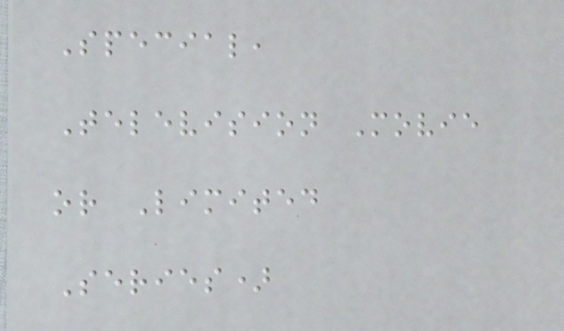Special,
Television Movie
or Limited
Series)
